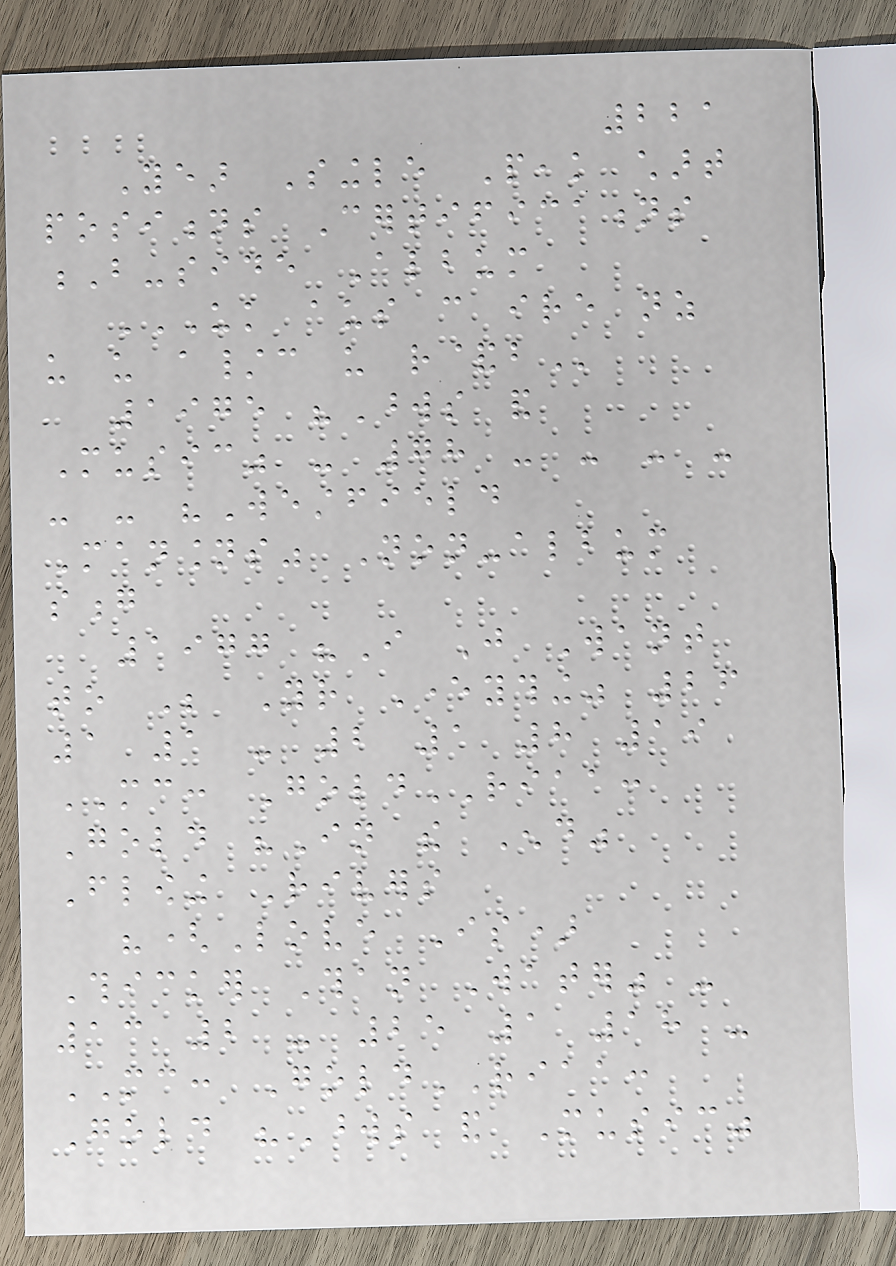221
Year Single Peak chart
positions Certifications
B-side Album
UK AUS CAN IRE NZ
US US A/C US R&B
1975 "Words and
Music" - 78 - - - -
- - "Westfield
Mansions" Non-album
song
1977 "I Just Want
to Be Your Everything" 26
1 1 - 2 1 8 19
MC: GoldRIAA:
Gold "In the End"
Flowing Rivers
"(Love Is)
Thicker Than Water" -
13 2 - 25 1 18 -
MC: GoldRIAA:
Gold "Words and Music"
